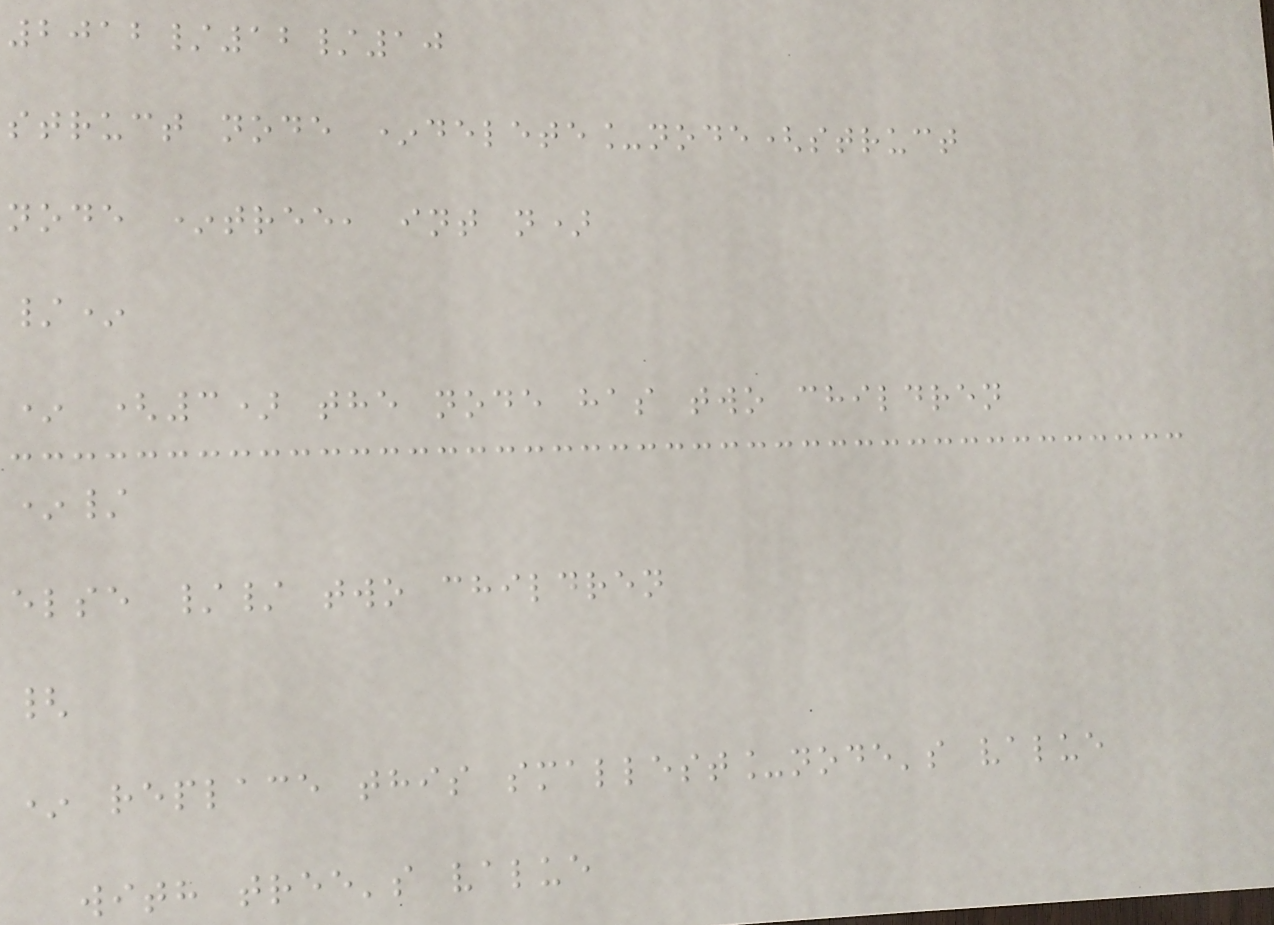2012/12/10
struct node *delete_node(struct
node *tree, int n)
/*
* (3) the node has two children
*/
else // two children
{
* replace this smallest_node's value
with tree's value
